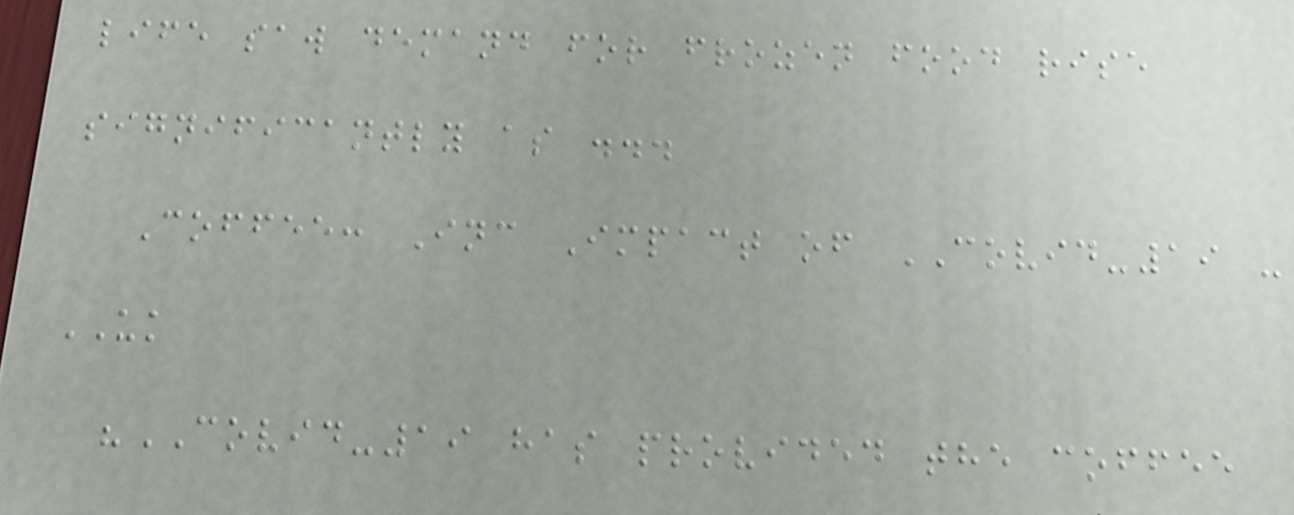life saw demand for frozen food rise
significantly as ...
Coffee: Inc Impact of COVID-19 -
UK
"COVID-19 has provided the coffee
